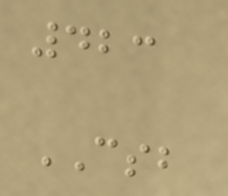423
CSB
